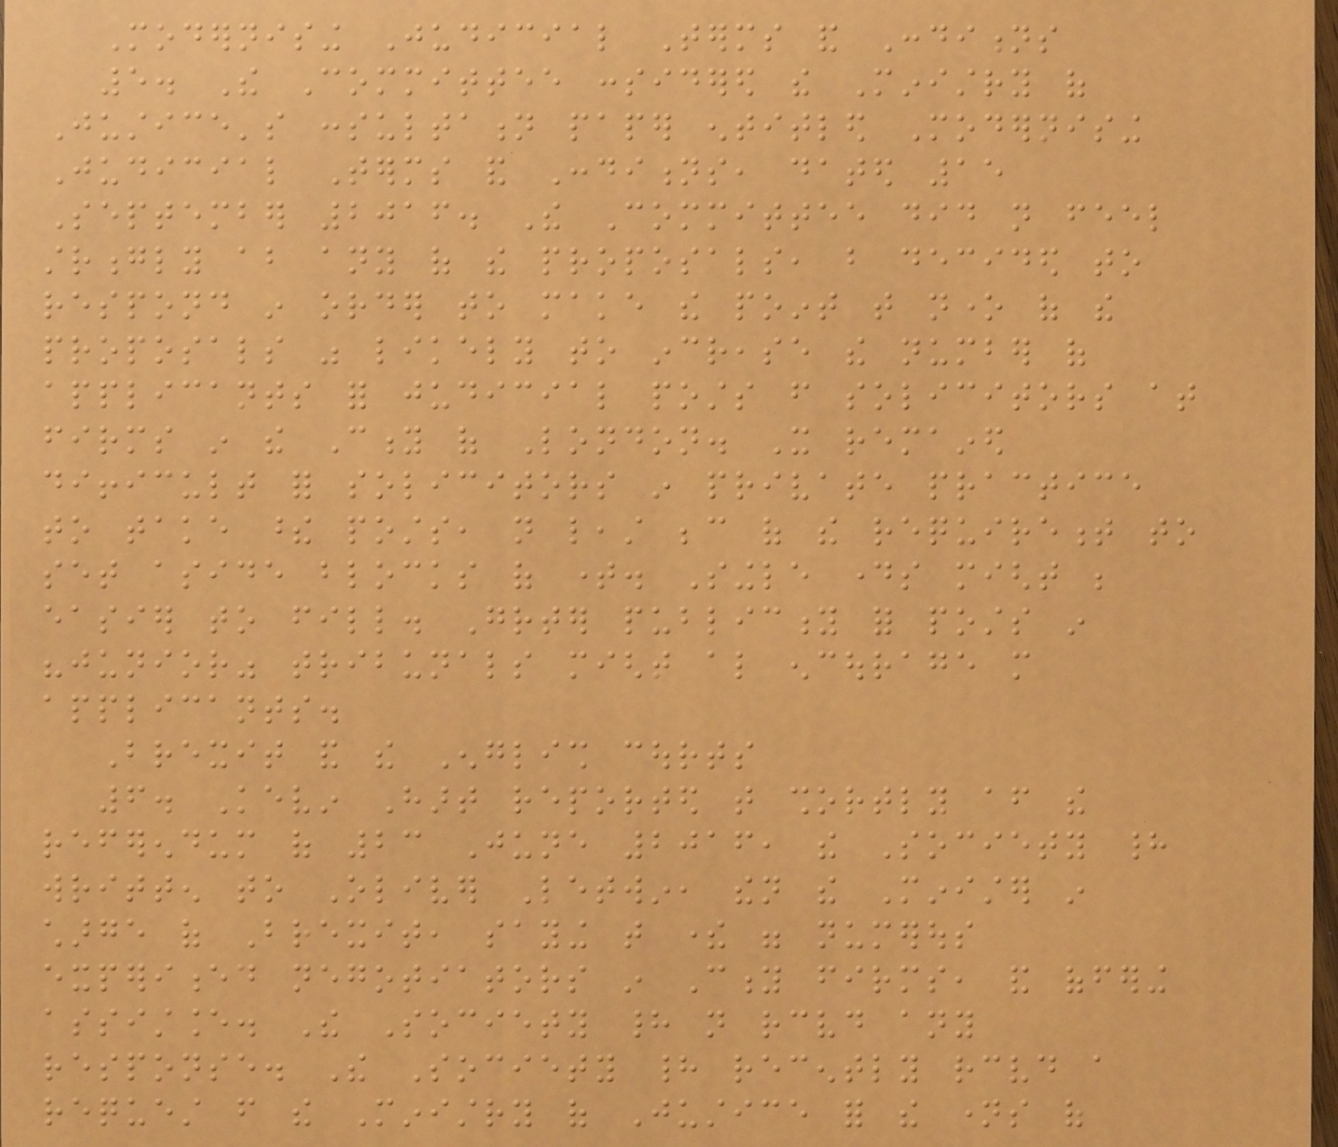Modernising Judicial Terms and Conditions
5. The Committee considered the Ministry of
Justice's consultation paper entitled Modernising
Judicial Terms and Conditions, dated 15
September 2016. The Committee did not feel
strongly about any of the proposals, but decided to
respond in order to make the point that none of the
proposals was likely to increase the number of
applicants for judicial posts from solicitors at
firms in the City of London. It remained
difficult for solicitors in private practice
to take these posts, not least because of the requirement to
set aside blocks of time. Single days might be
easier to fill. Greater publicity for posts in
"junior" tribunals might also encourage more
applicants.
Brexit and the English courts
6. Kevin Hart reported that shortly after the
referendum of 23 June 2016, the Society had
written to Oliver Letwin, then the Minister in
charge of Brexit, saying that there were numerous
experienced negotiators in City firms, and offering
assistance. The Society had not received any
response. The Society had recently received a
request from the Ministry of Justice for the names of
